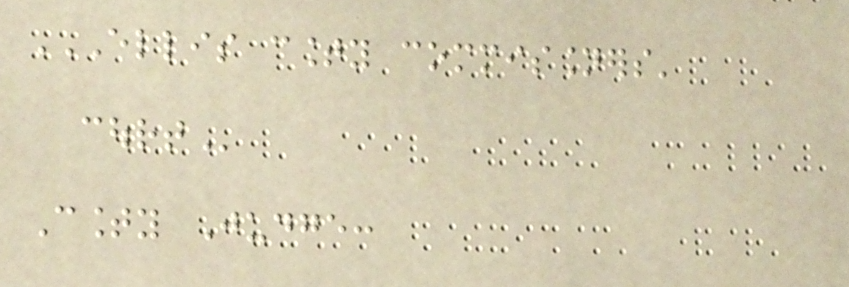ELLIS COUNTY COMMISSIONERS'
COURT
County Judge:
